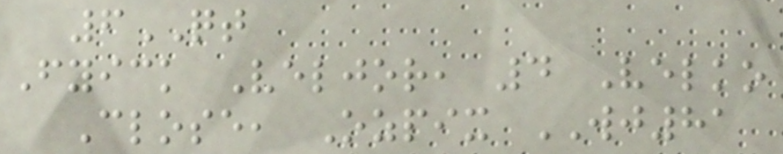6QT
Fyick Veljor, 4 Velko
Close, Ozpix WJ81
